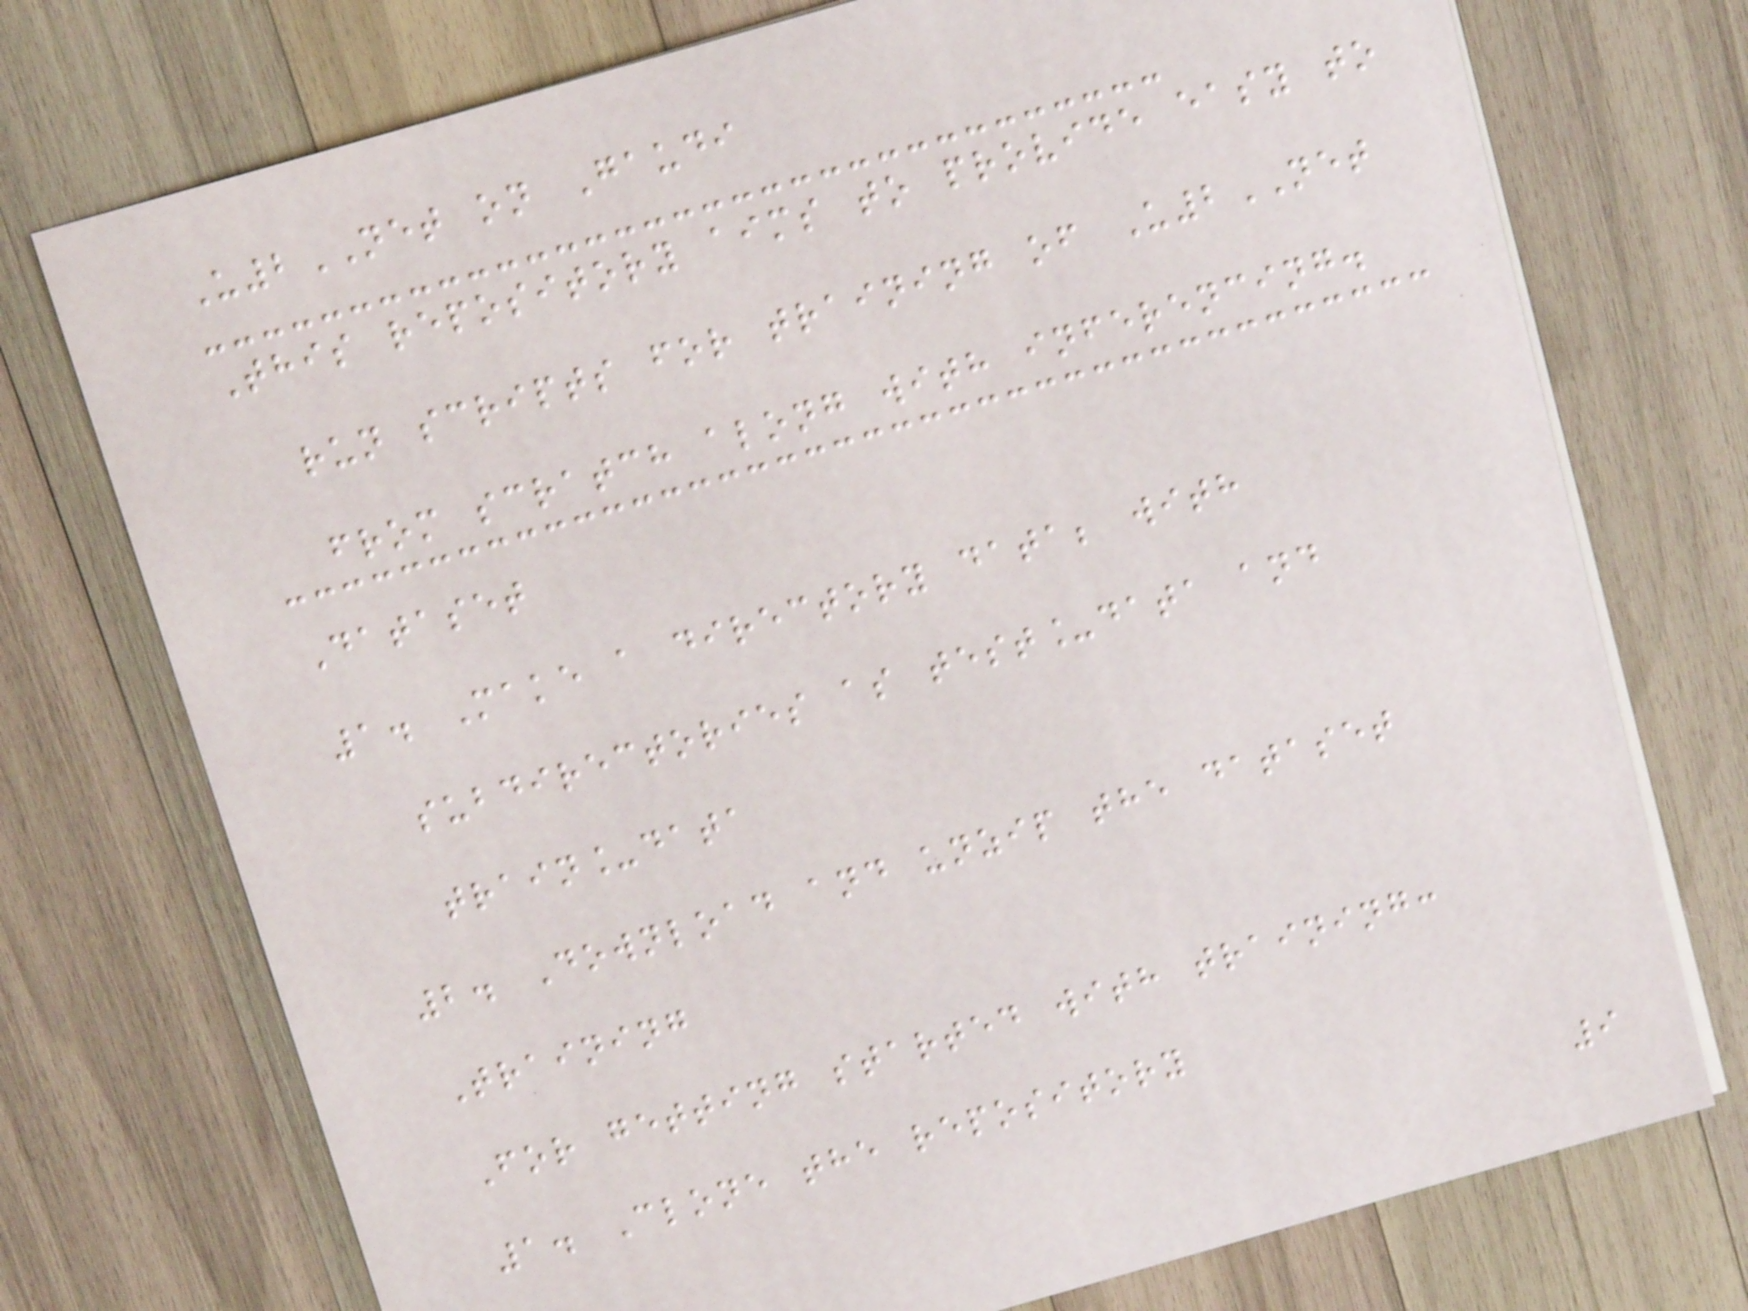U2NET on Gaudi
This repository aims to provide easy to
run scripts for training of U2NET
from scratch along with inferencing.
Dataset
1. Make a directory data; with
subdirectories as test_data and
train_data
2. Download and unzip the dataset
Training
For getting started with training:
1. Clone the repository
9
